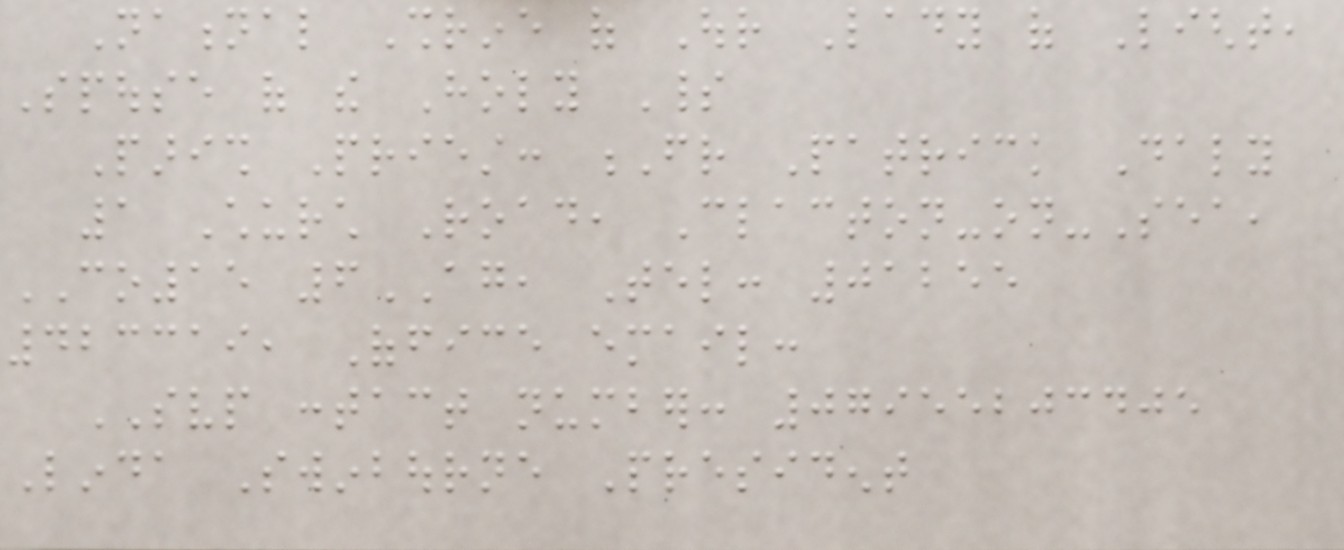National Shrine of Our Lady of Light,
Spouse of the Holy Spirit
Parish Priest: Fr Patrick Daly
1 Church Road, Clacton-on-Sea,
CO15 6AG, Tel: 01255
423319, Office email:
SVP contact number: 07955203405
Linda Swinbourne President
